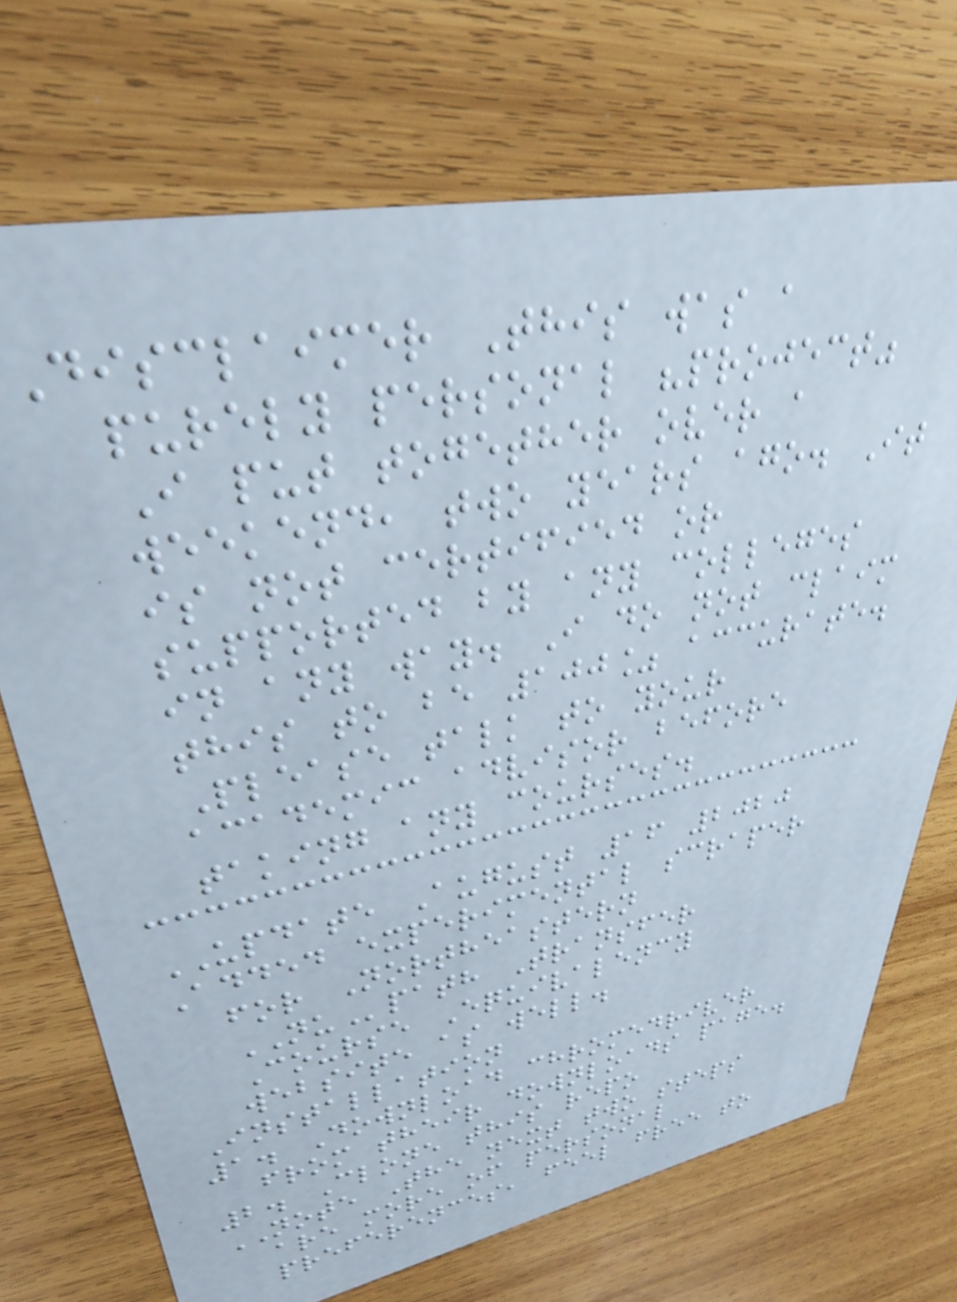Disclaimer This was a
purely personal "project"
I put together over a
weekend, two years ago. It
is not certified or
supported by any colleges
in any way. I do not claim
this to be 100% accurate.
Please talk to your
academic advisor before
taking any courses.
UPDATE August 16 2020
Added experimental scraper
for Northeastern
NUpath Transfer
Course Equivalency
website as well.
Installation
1. Download chromedriver
from their downloads page.
2. Clone this repo
NOTE The next two steps
are more of personal
preferences, feel free to
